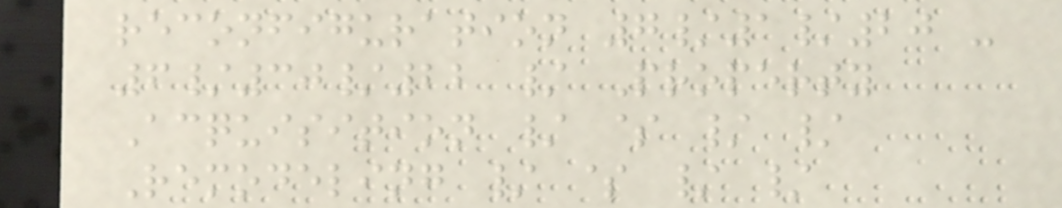reconfiguration 7/1/20 -
6/30/22 / Property
Acquisition / $ / /
Remodeling / $ / /
